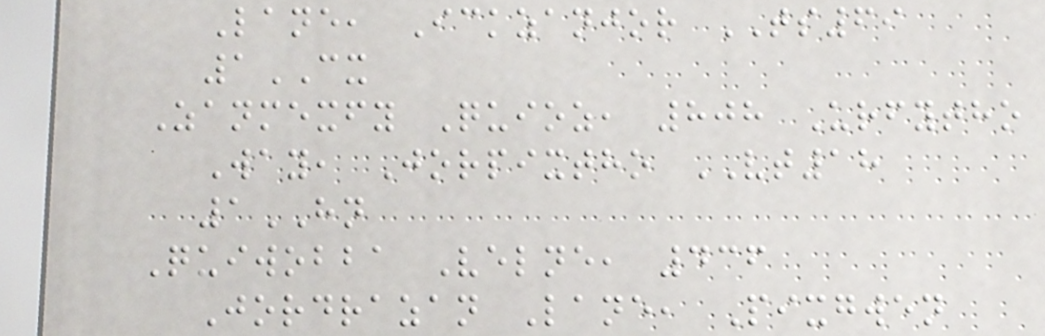Lane, Ickzanjor TS69
1CX
Zanmexfy Quioz, 808 Urfytho
Way, Jorpixtho VT18
1HN
Quiwobba Velne, 436
Jordrazan Lane, Pixgwen
